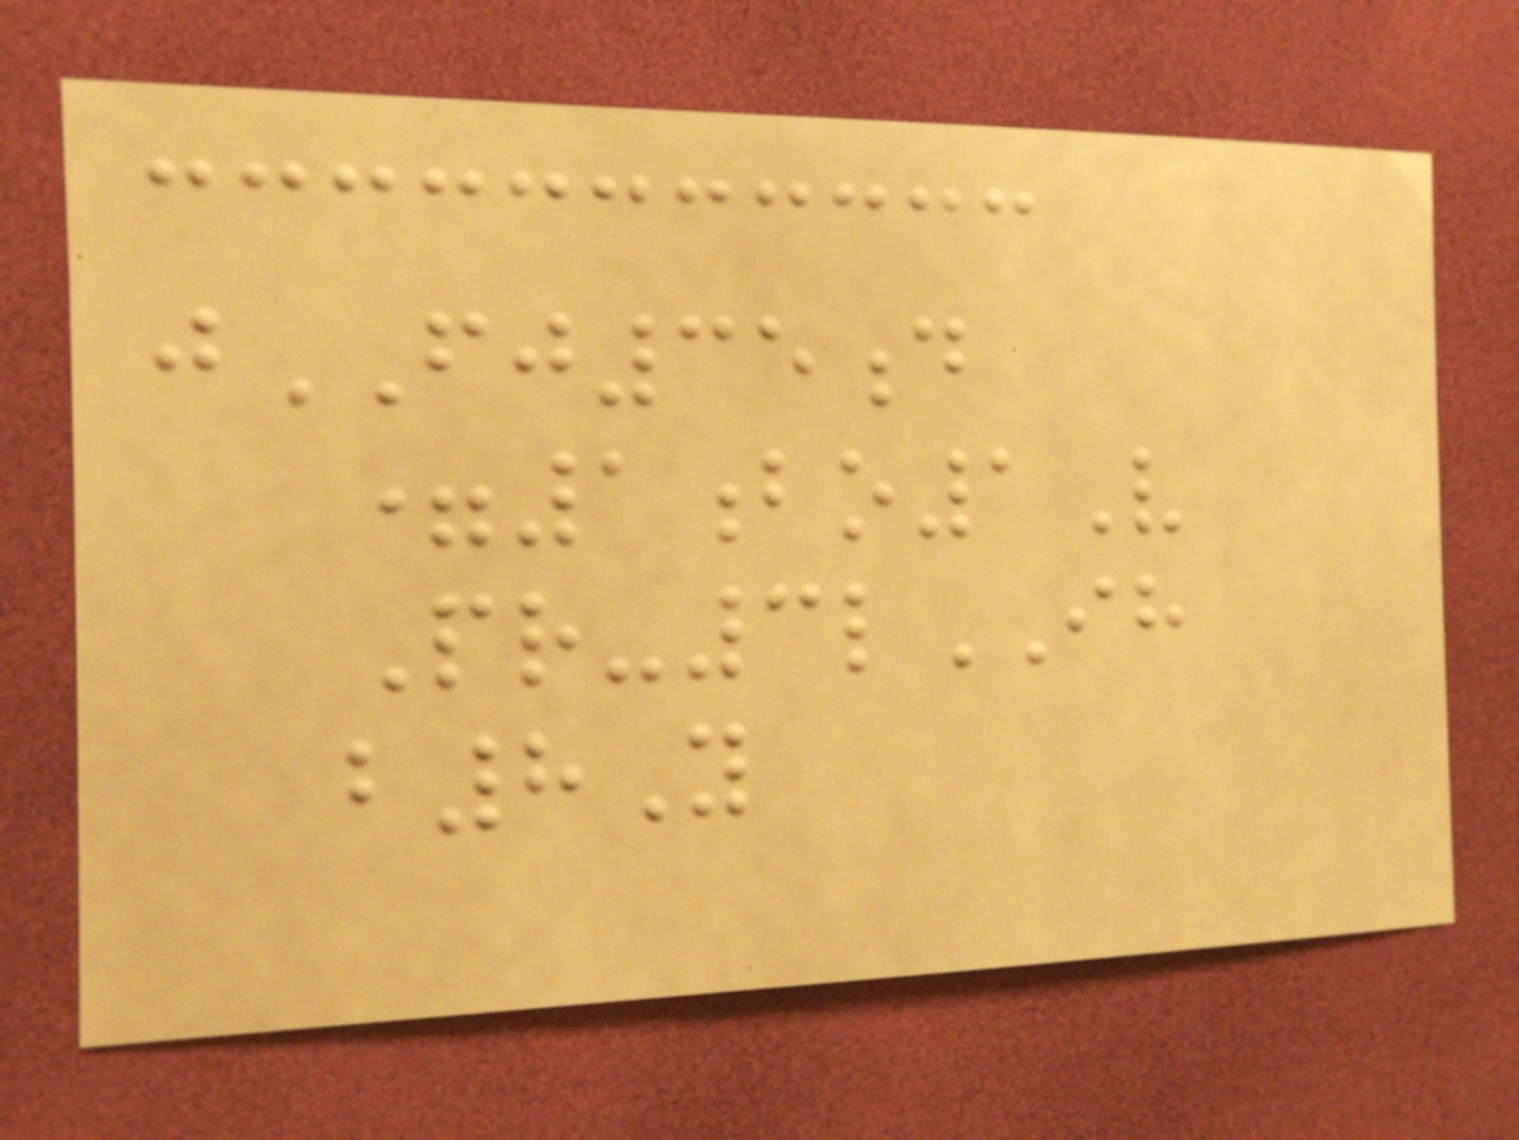jFJ35d
=1bo1V
Pr-3lIH
b8Y
